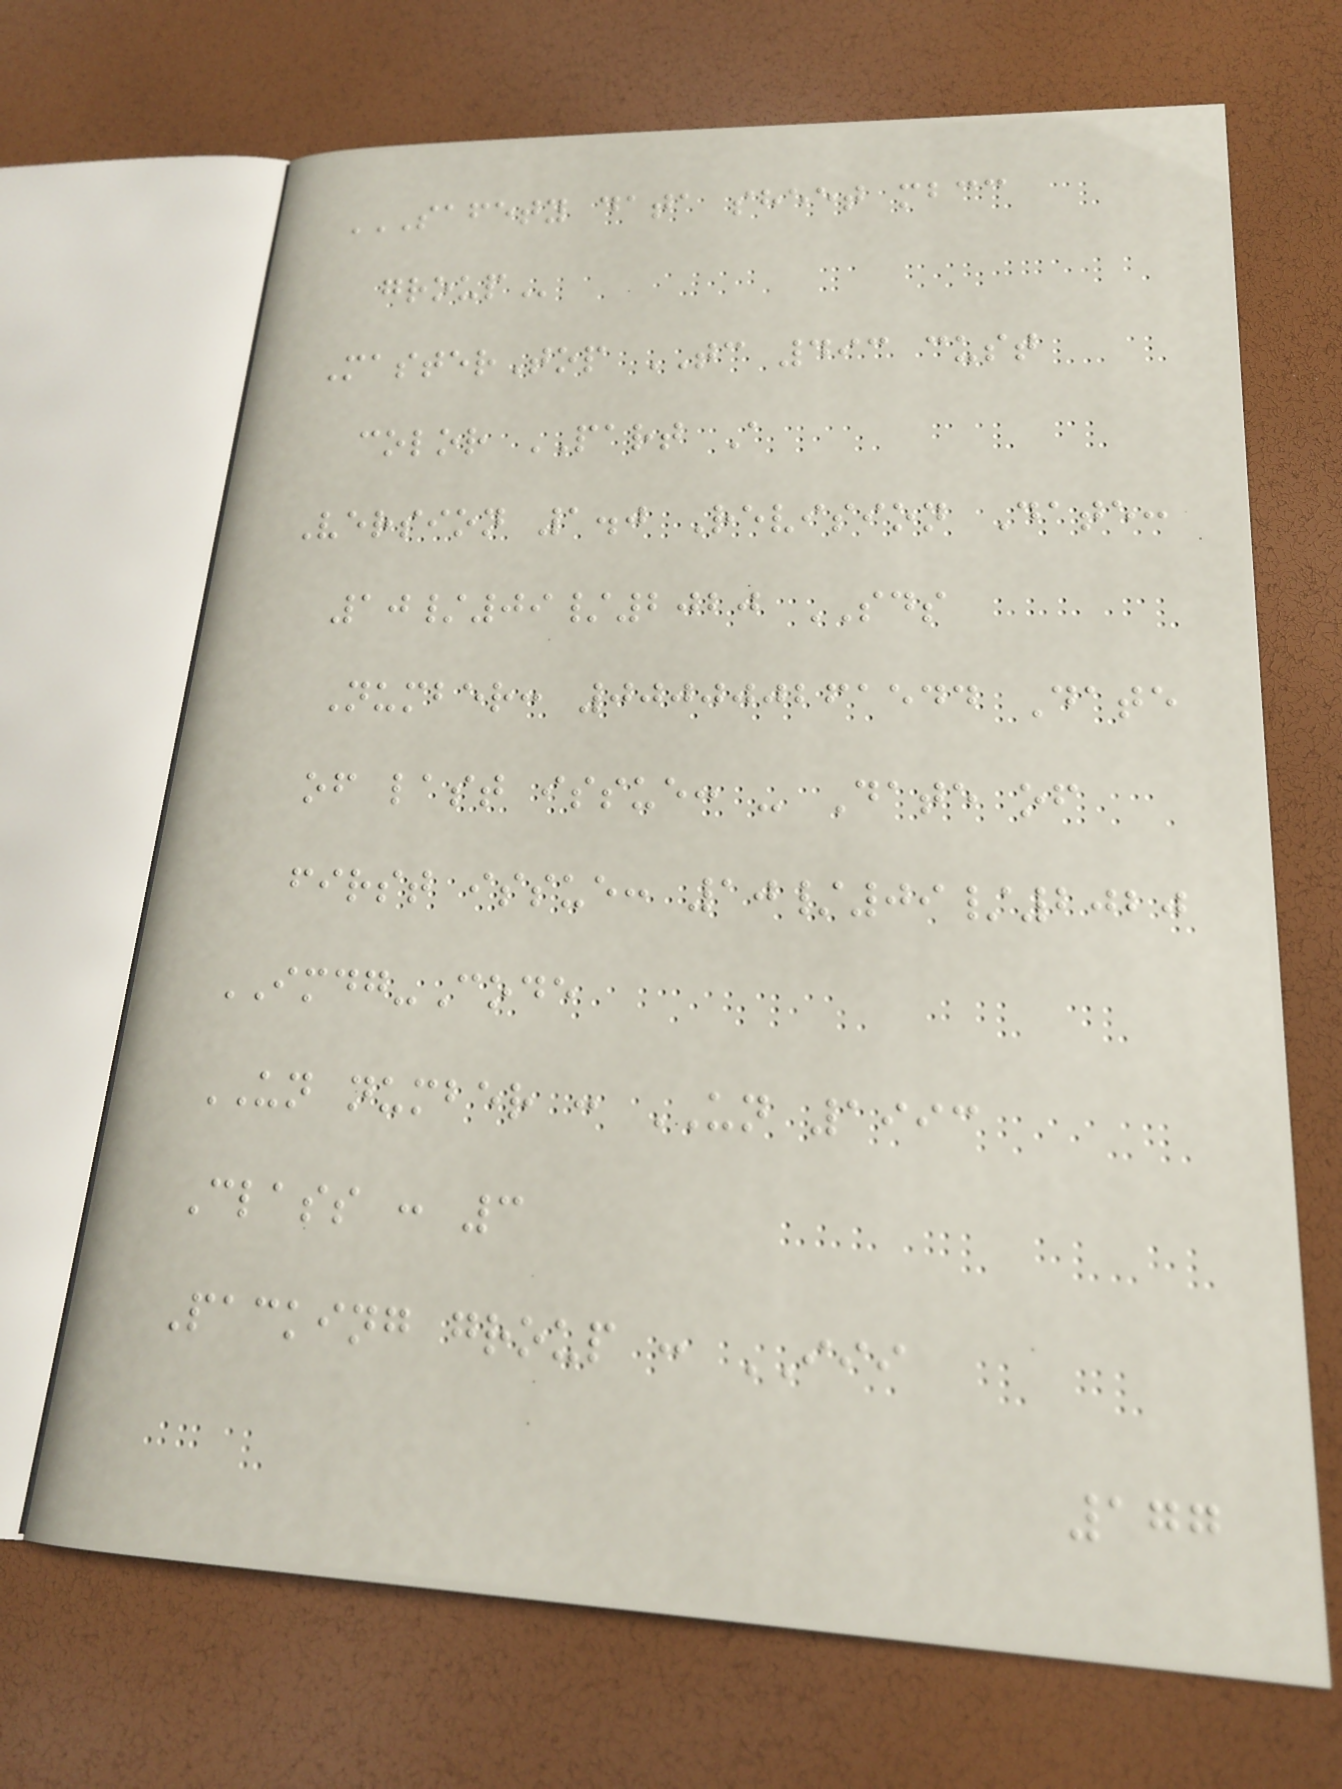SAFETY DATA SHEET MBCC
GROUP
MasterTop TC 493 cust
color PART A
Version 1.0 Revision Date:
10/09/2020 SDS
Number: 000000261544 Date
of last issue: - Date of
first issue: 10/09/2020
IMDG-Code
UN number : UN 1993
Class : 3
Packing group : III
177
